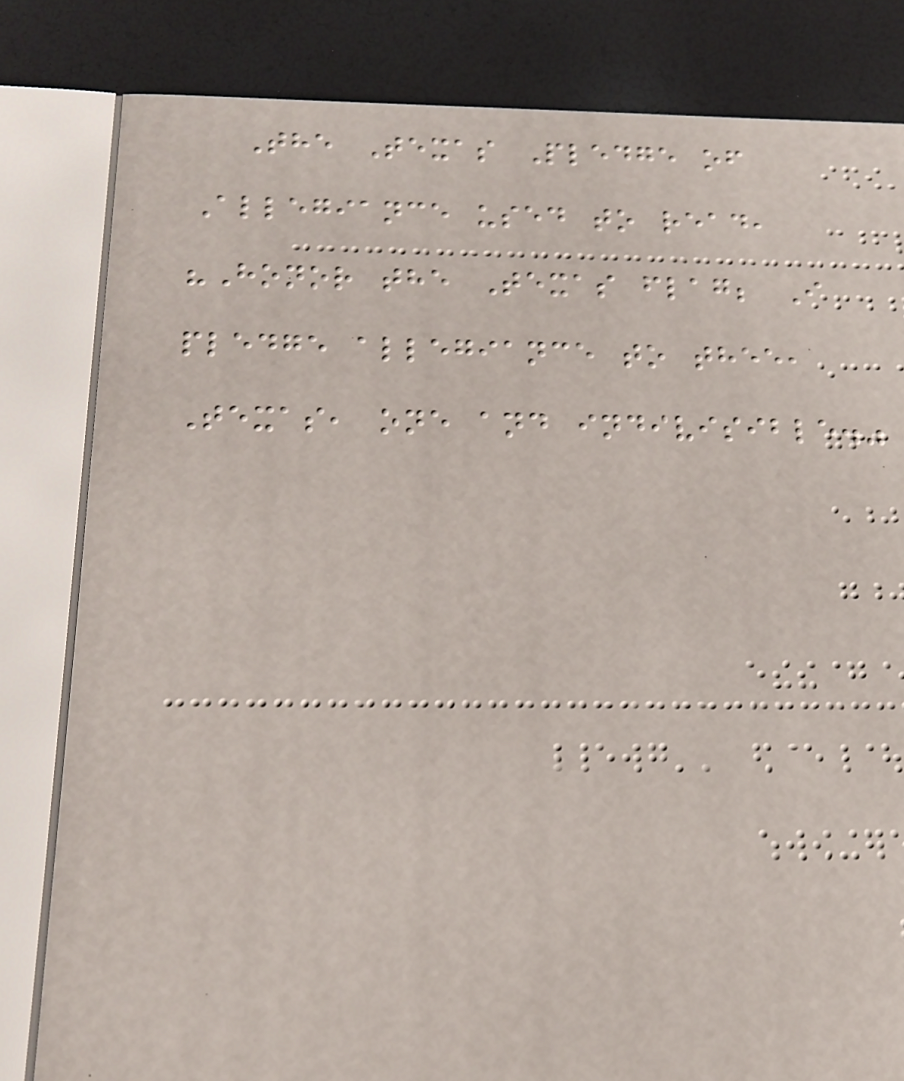The Texas Pledge of
Allegiance used to read,
"Honor the Texas flag; I
pledge allegiance to thee,
Texas, one and indivisible."
